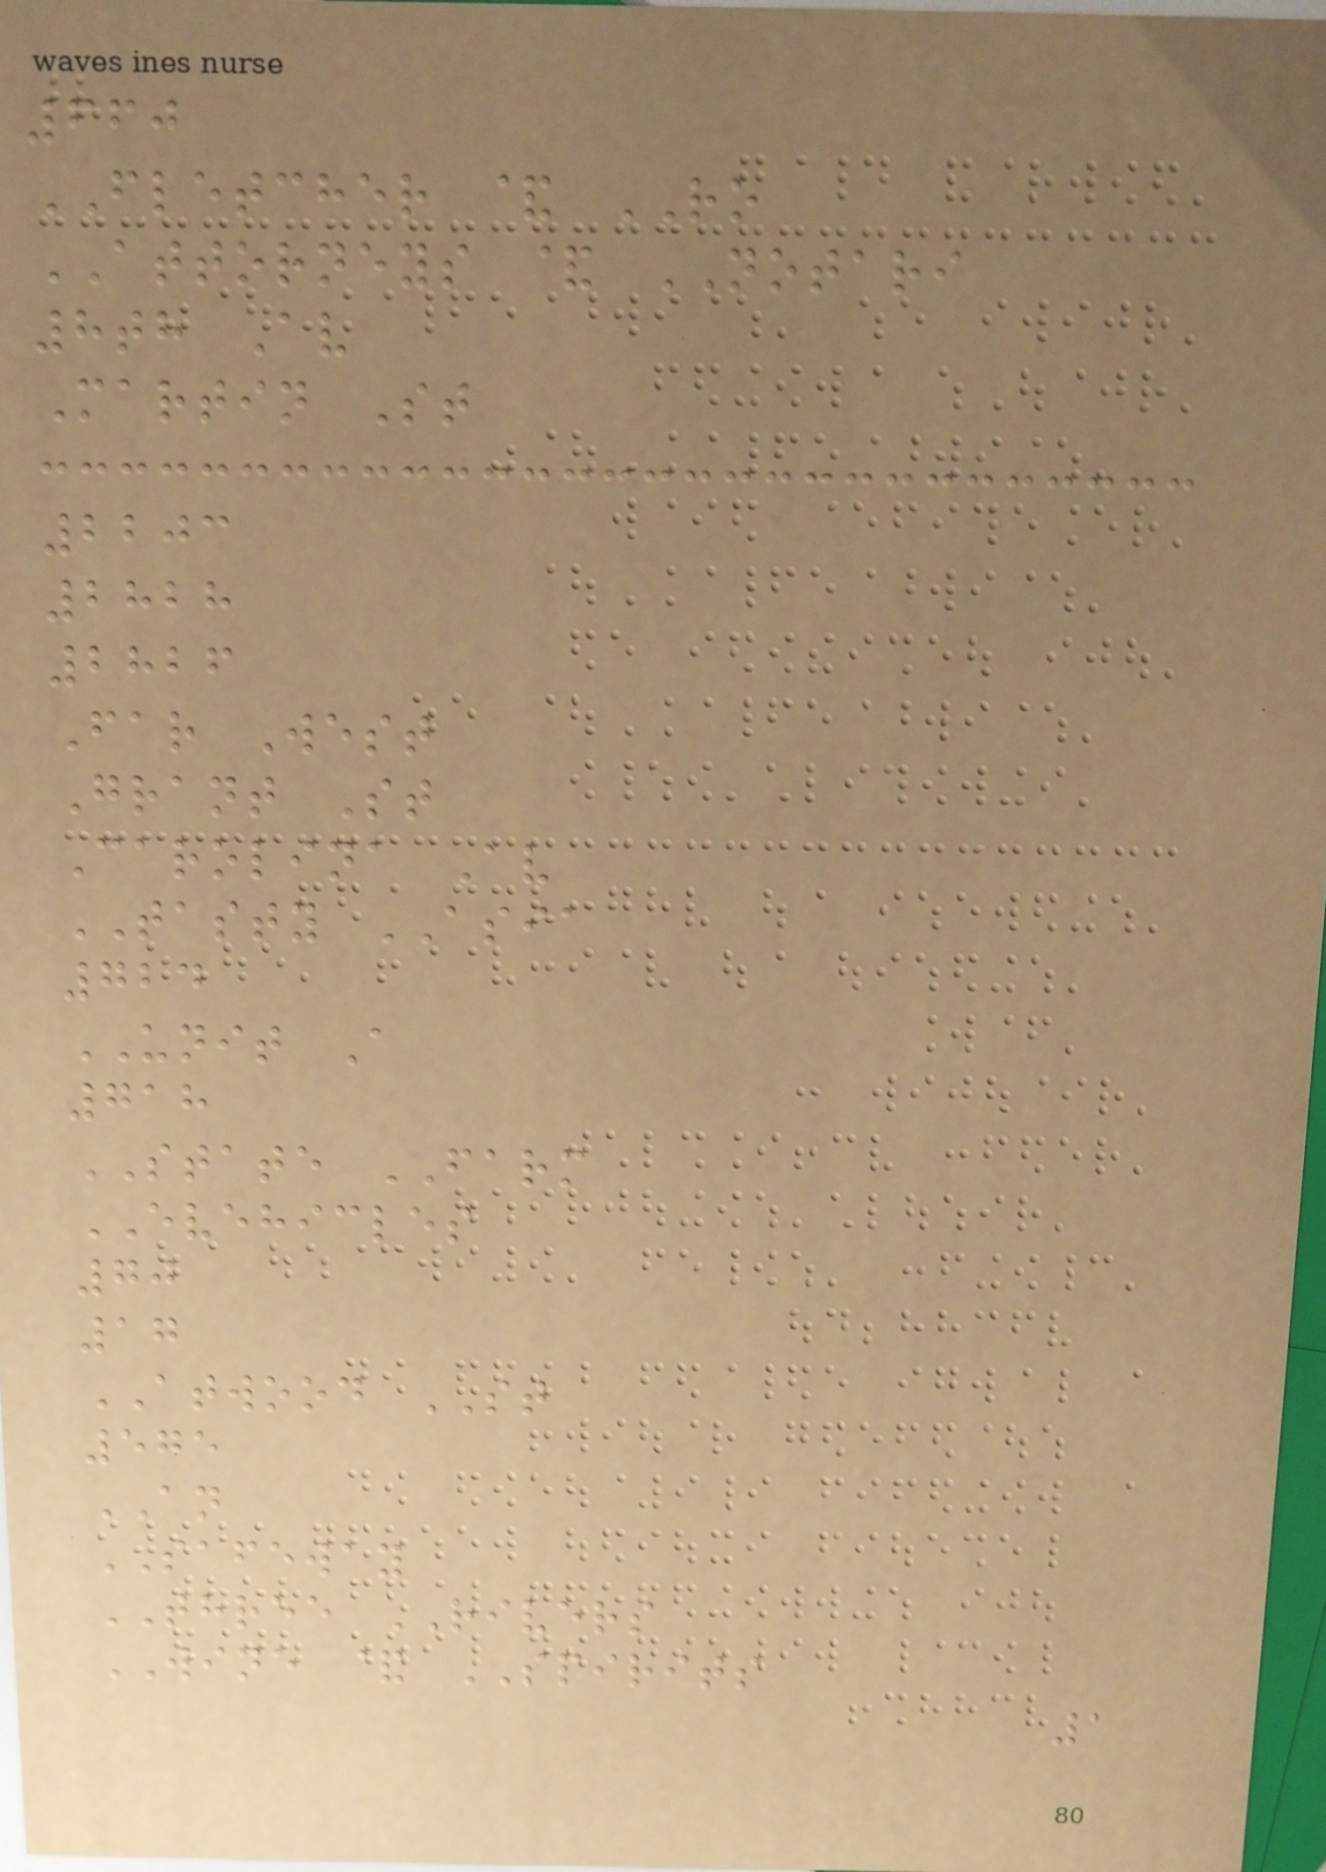660
FLETCHER & RO
ATTORNEYS & NOTARI
8th Av
Martin St
2203
2828
2826
Far West
Grant St
Carolina Av
TASTY ASIA
724
UNIT A
718
STATE FARM
EVEHICLES
70
17
ATWOOD ST
575
AN
SAFEWAY
THREE RIVERS
WINE & SPIRITS
1
